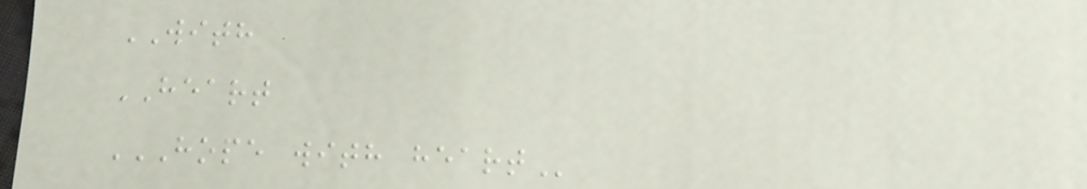WITH
HEART
HOPE WITH HEART
